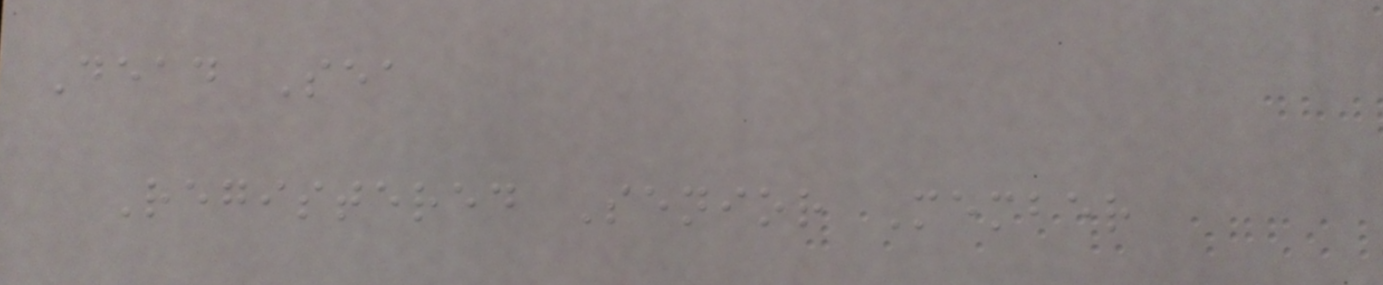Dead Sea
Registered Senior Member
